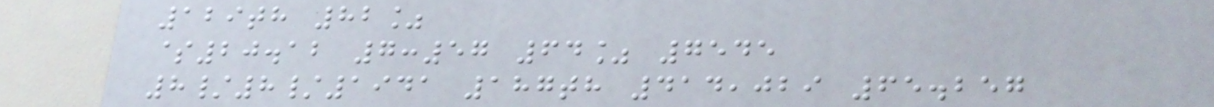129th 82%
$20.12 7:57 64% 7545
8/8/1941 187th 414,029 65.257
